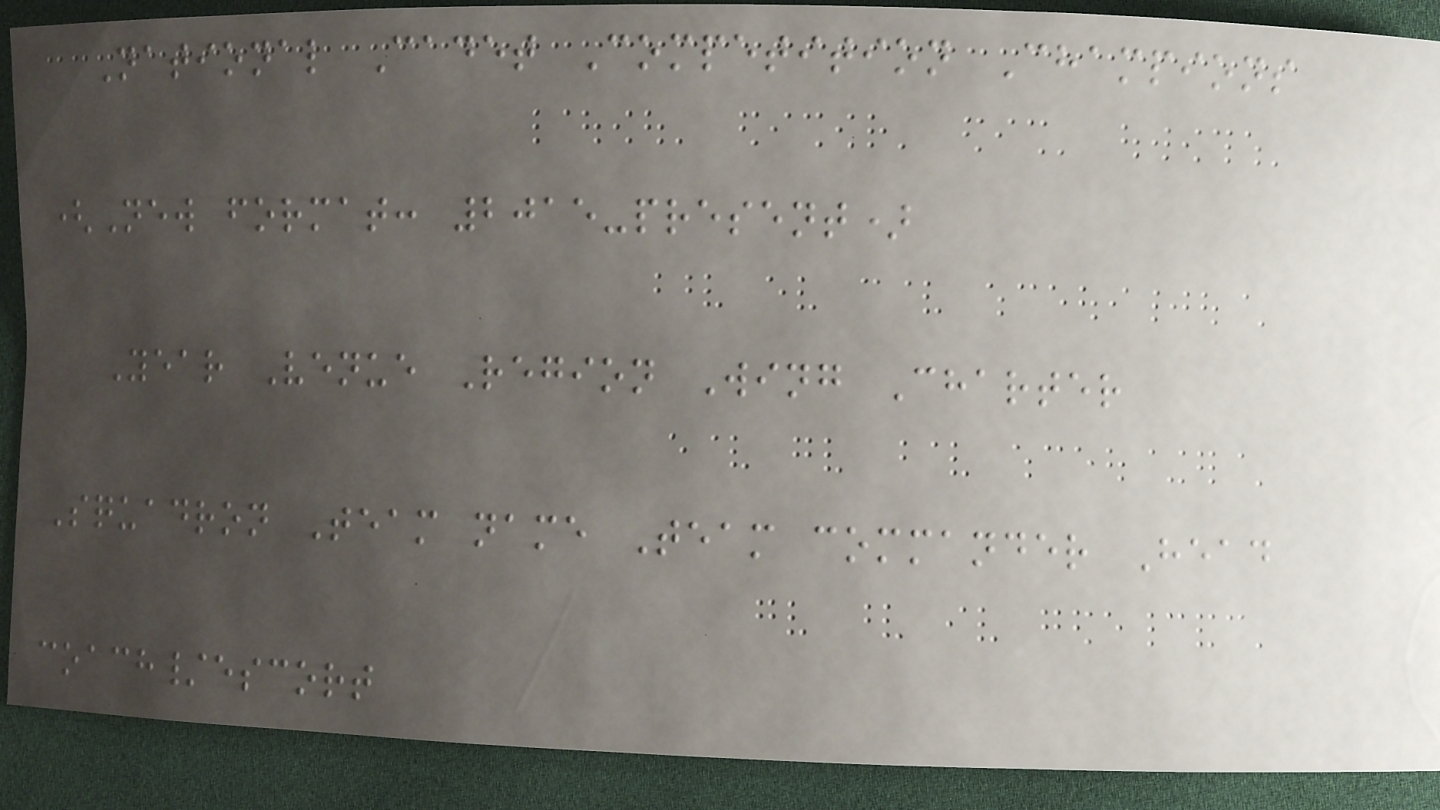National Cadet Competition Champions
(New format: 2015-present)
Year Venue Region Wing Charter
Squadron Team name Team commander Head
coach/escort
